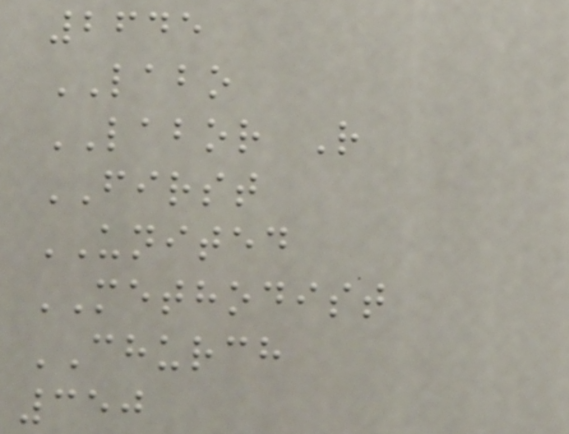2645
LABO
LABOR R
FIRST
UNITED
METHODIST
CHURCH
350
